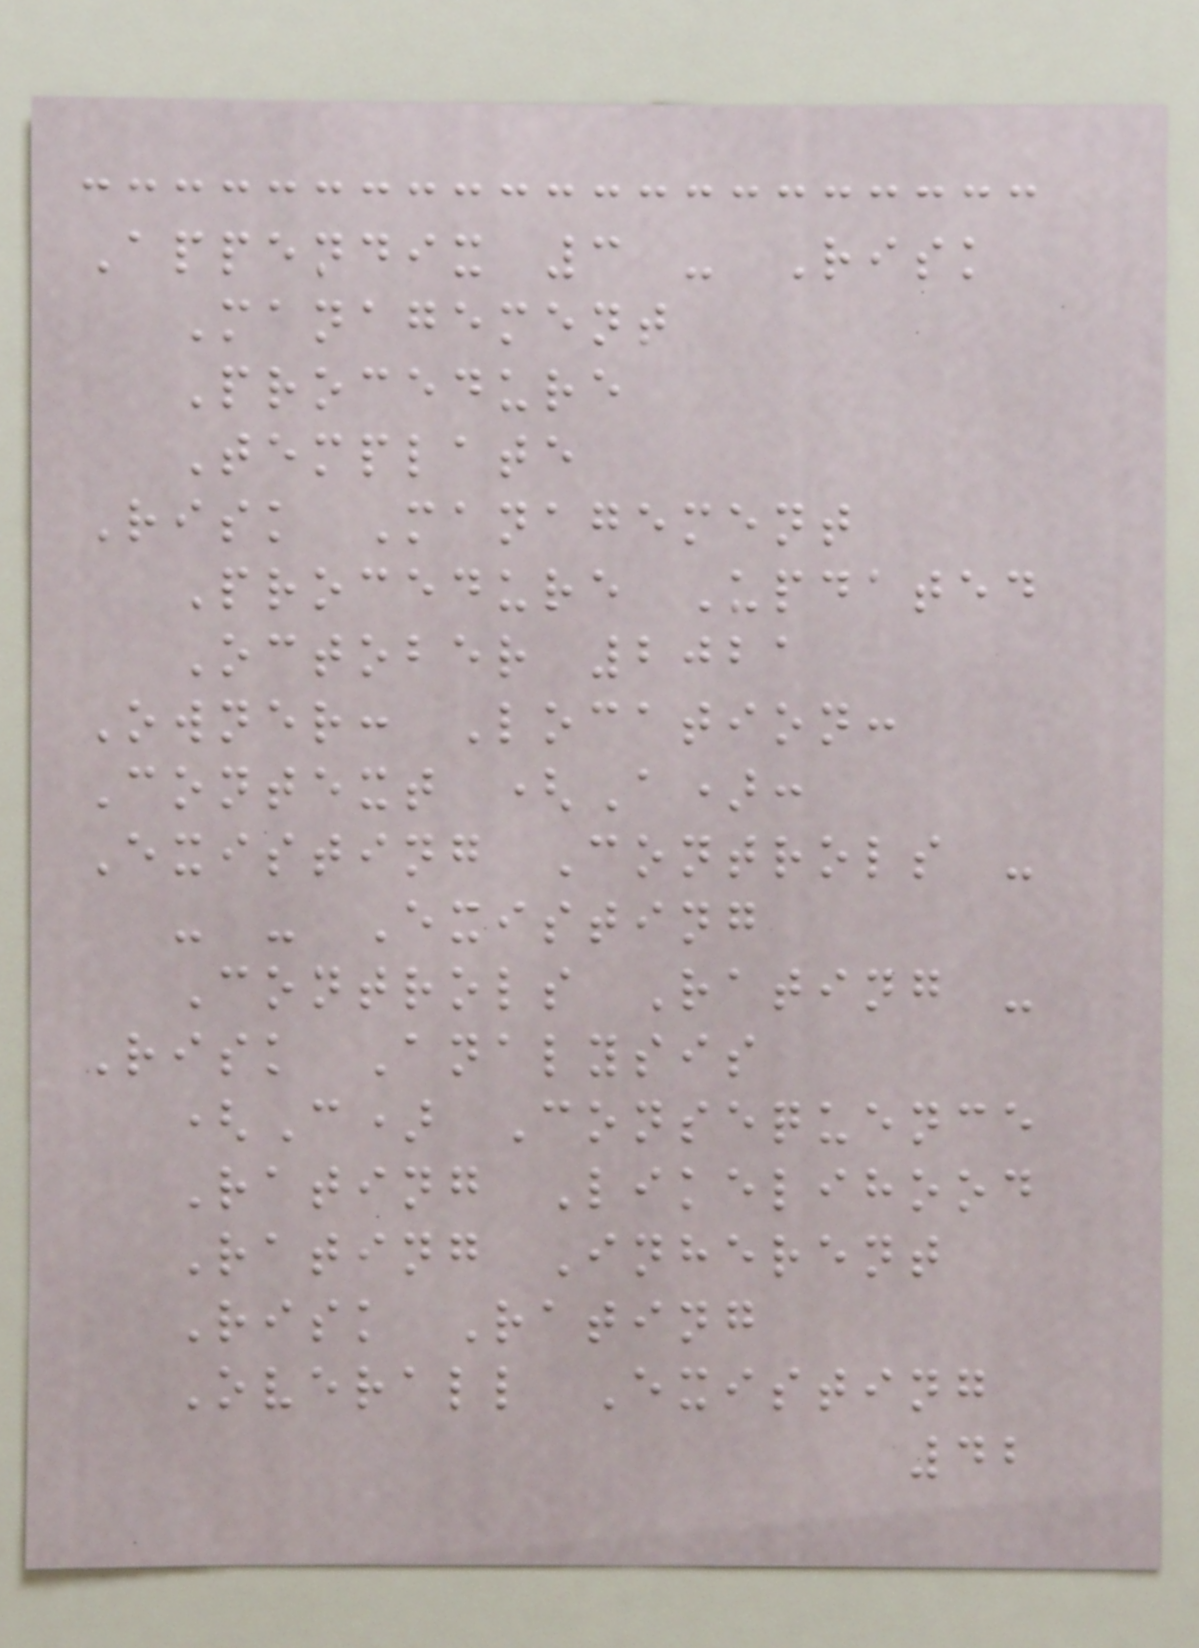Appendix 3 - Risk
Management
Procedure
Template
Risk Management
Procedure Updated
October 2021
Owner: Location:
Context (A):
Existing Controls -
- - Existing
Controls Rating -
Risk Analysis
(C) Consequence
Rating Likelihood
Rating Inherent
Risk Rating
Overall Existing
42
